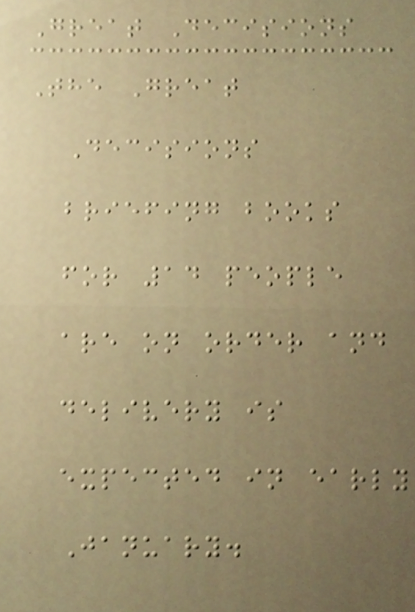Great Decisions
The Great
Decisions
briefing books
for 14 people
are on order and
delivery is
expected in early
January.
